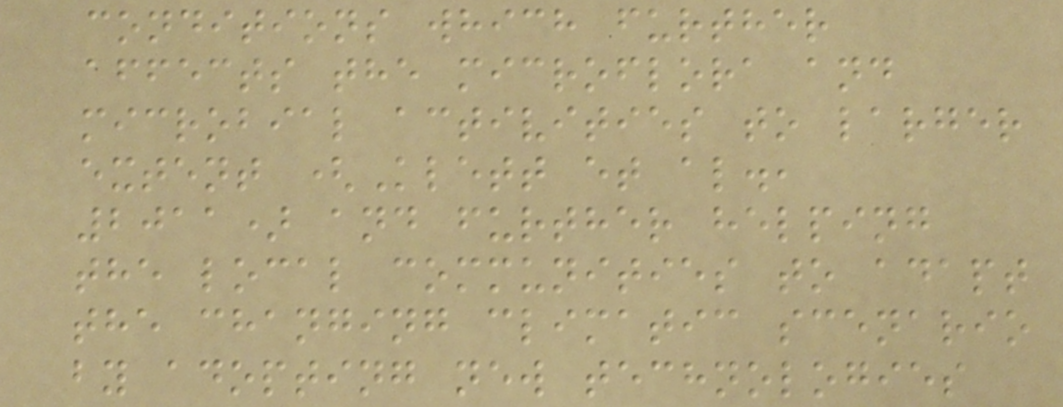conditions which further
affects the microflora and
microbial activities to larger
extent (Klett et al.,
2011) and further helping
the local communities to adapt
the changing climatic scenario
by adopting new technologies
